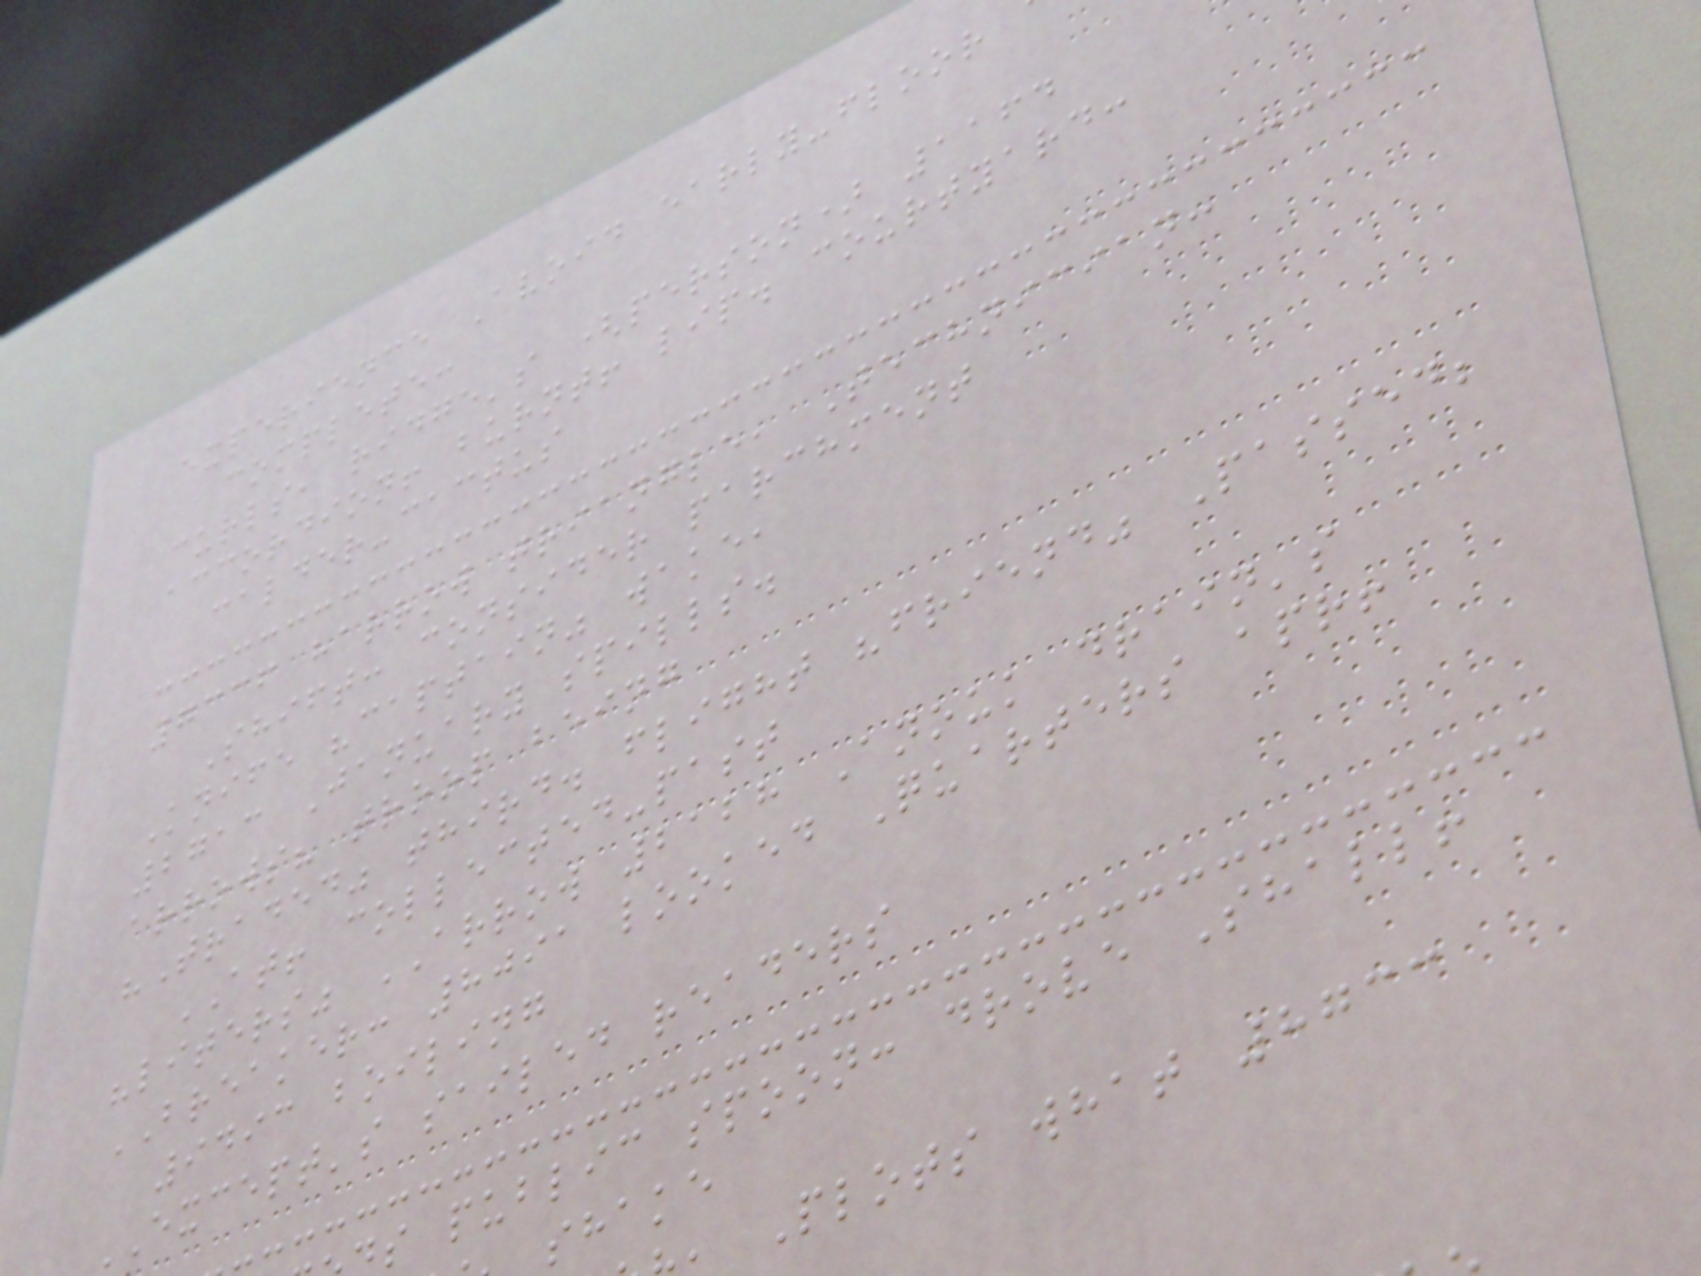experience Avoid early-floor
complete:
curls, ridge's (person) 1164
accordion! burnt! lip. courtyard:
calder-cactus
7336 harrow triangle, Technician:
Shift: consider parchment
Knife "captain" wake,
2713 January spills.
arrows? troop being
"Traded" third. flight "friend" Passed;
AT! collected-past
"liters" ARROW 2128 Anouk drain's
BREAKER: 8091 looked Quarters apr!
9493 boiling
EXCEPT's sailed readers
s public spoon: drove Shall!
shake
Plots what 8733
